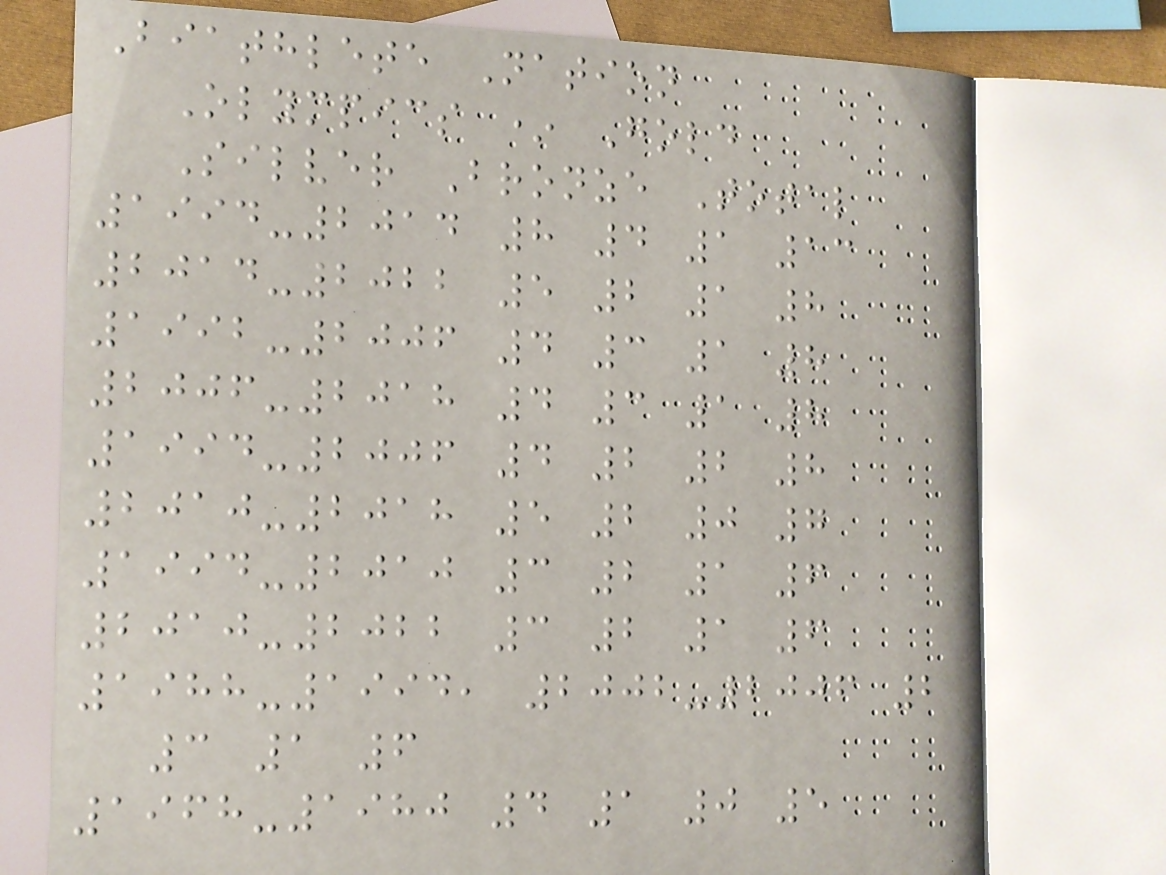Biathlete Nation
Olympics * Gold
Silver Bronze Total
1994-2014 8 4 1 13
2014-2022 5 2 1 8
1992-2006 4 3 1 8
2006-2018 4 3 1 8
1994-2006 4 2 2 8
2010-2018 5 2 0 7
1994-2010 3 2 1 6
2010-2022 3 2 1 6
1988-1994, 2002-2006 2
3 1 6
1968-1980 4 1 0 5
